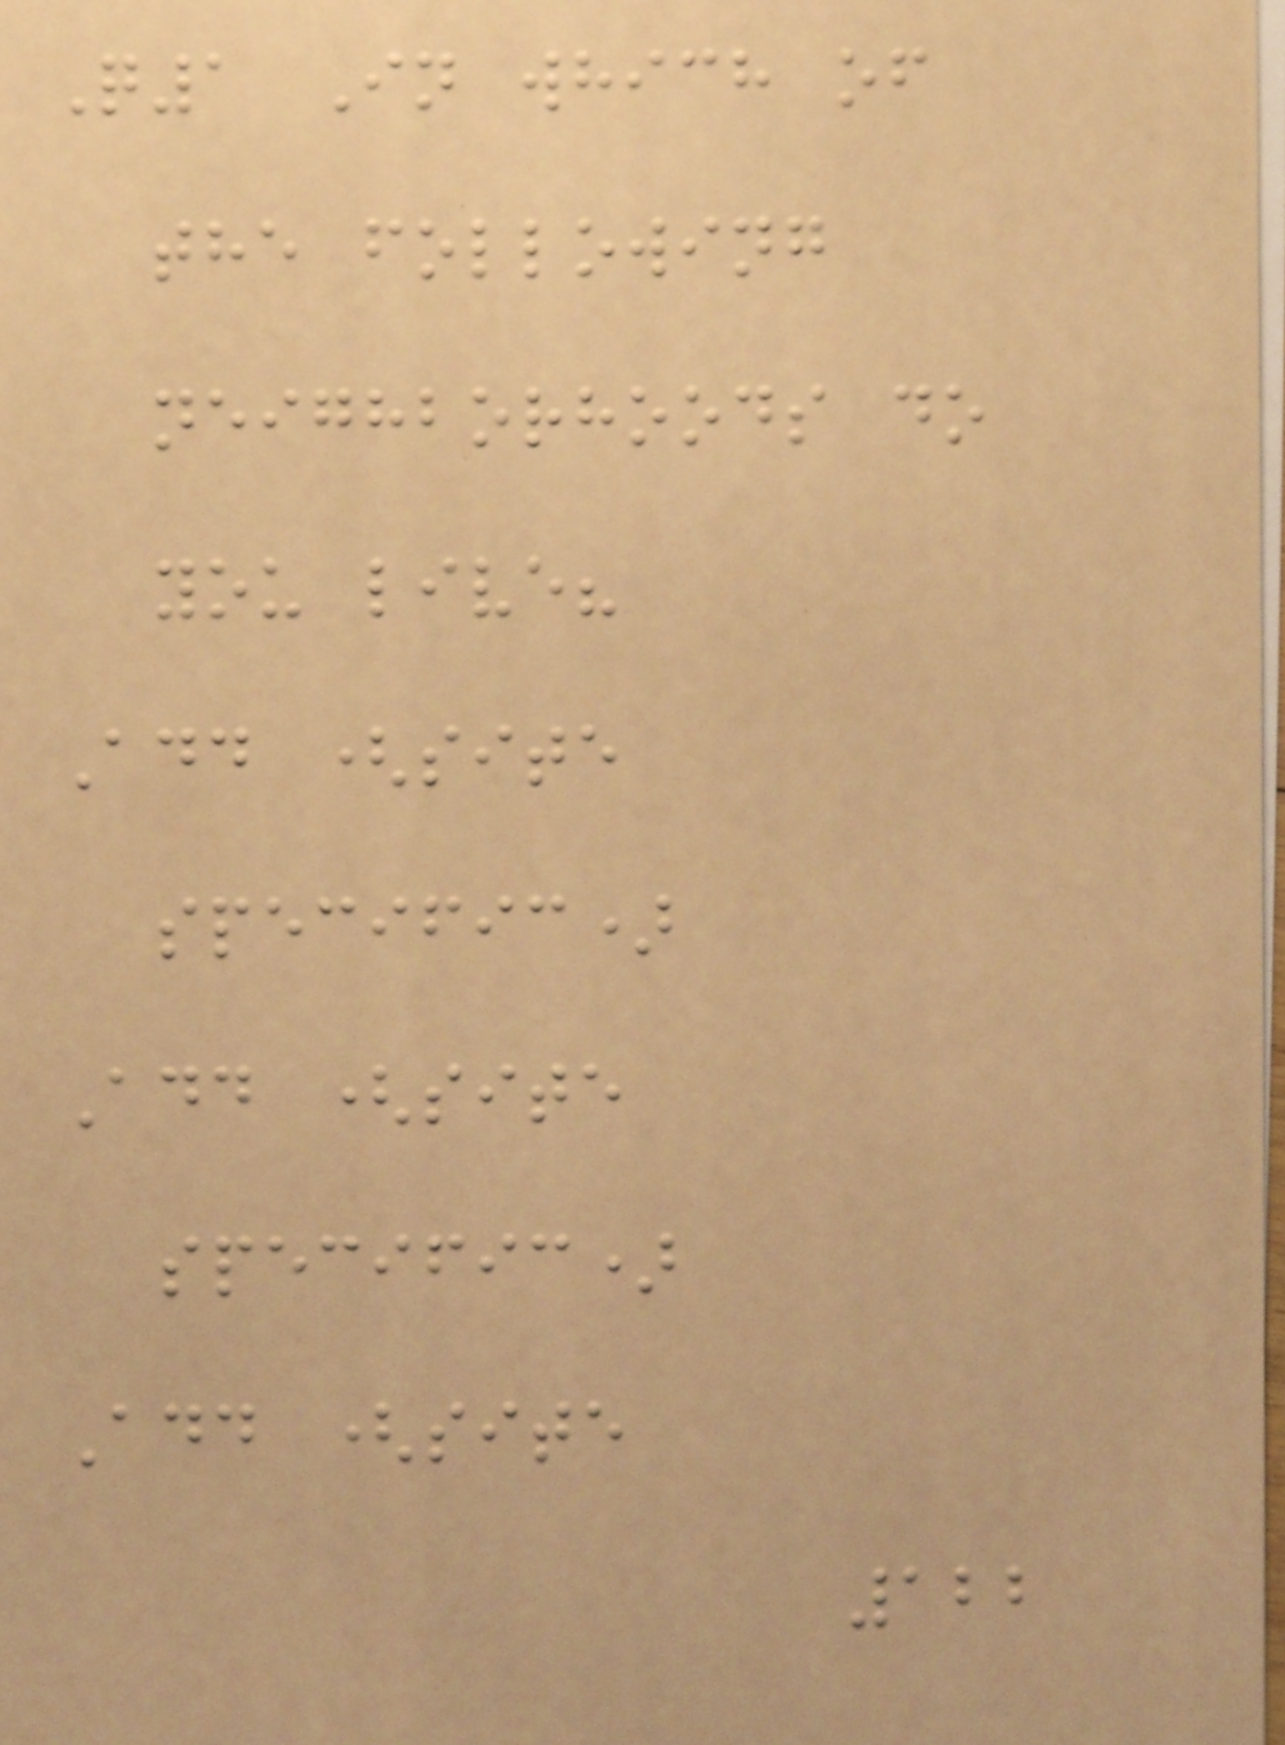Q1 In which of
the following
neighborhoods do
you live?
Add (site
specific)
Add (site
specific)
Add (site
122
